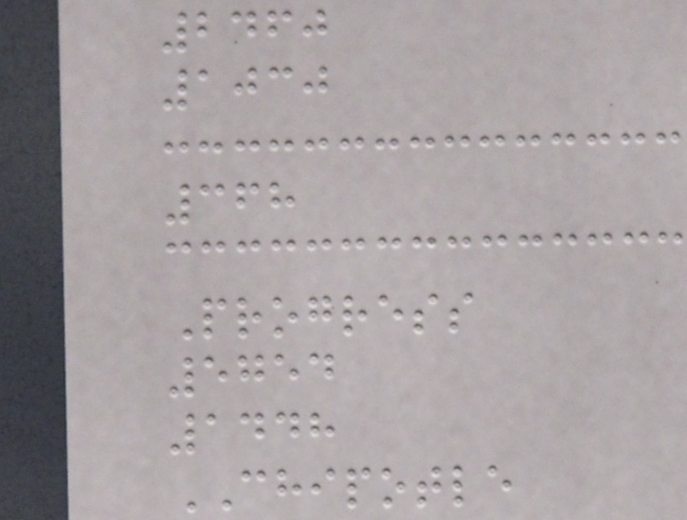2460
1030
368
Progress
5754
1448
CHIPOTLE
